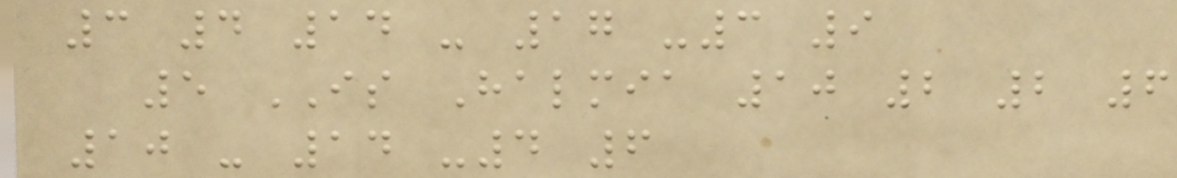3 4 14 - 17 -3 9
5 IS Halmia 10 2 2 6
10 - 14 -4 6
